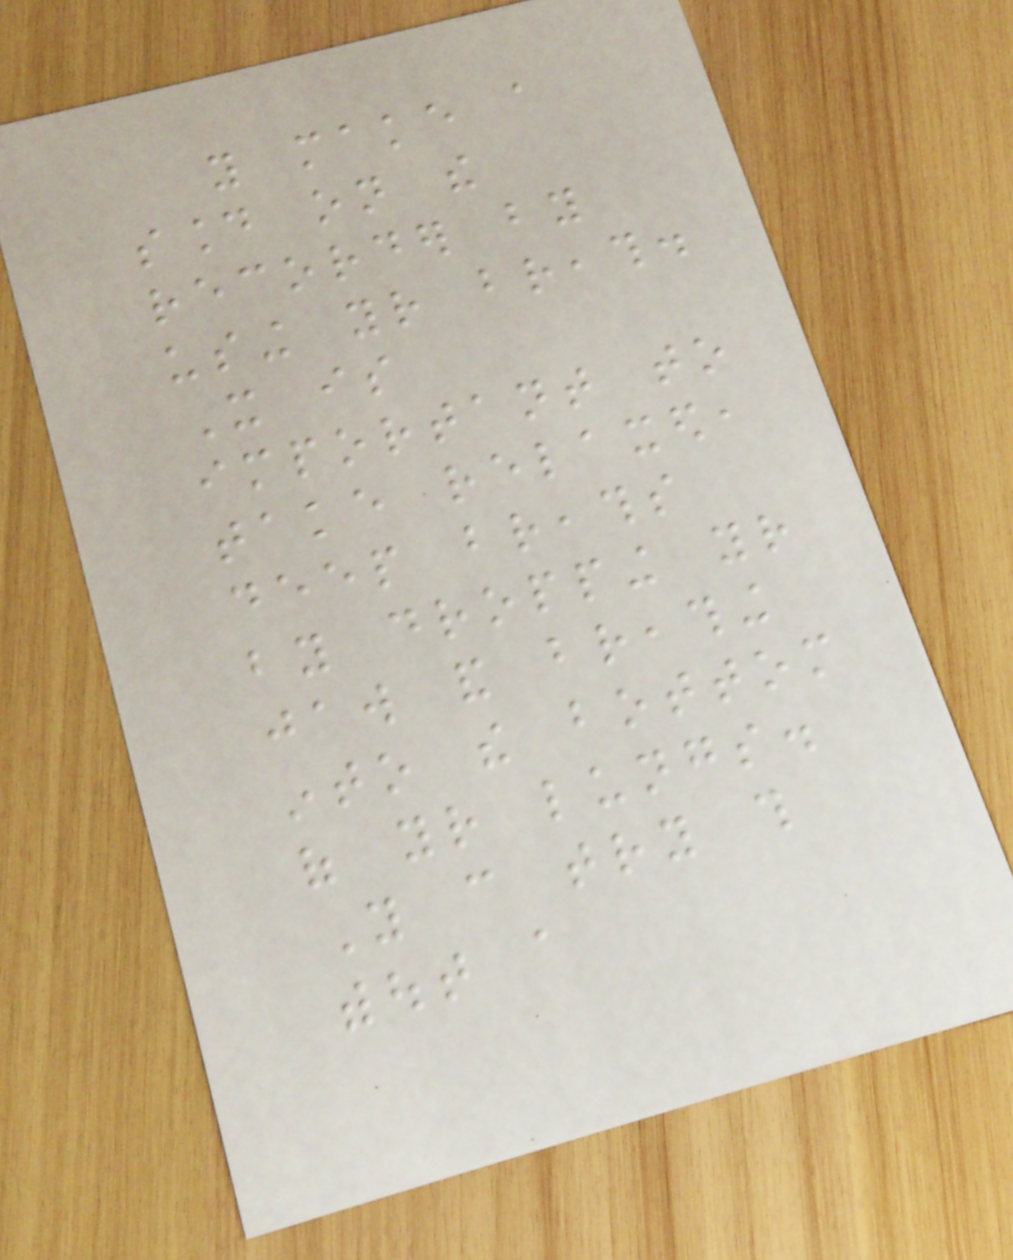you make a
sound on the
recorder by
using your breath.
It is
important to
take relaxed,
deep breaths
by dropping your
jaw and breathing
into the bottom
of your lungs.
You can try this
without a
